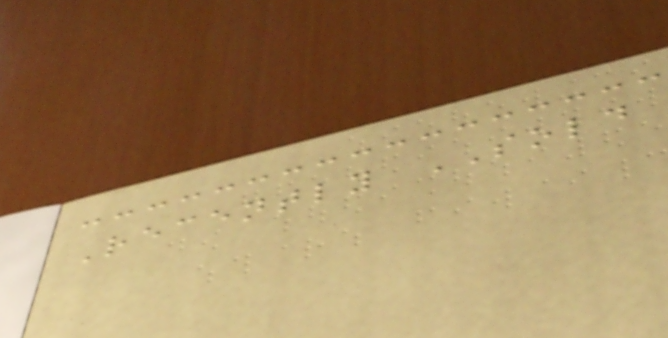Recently SOLD
